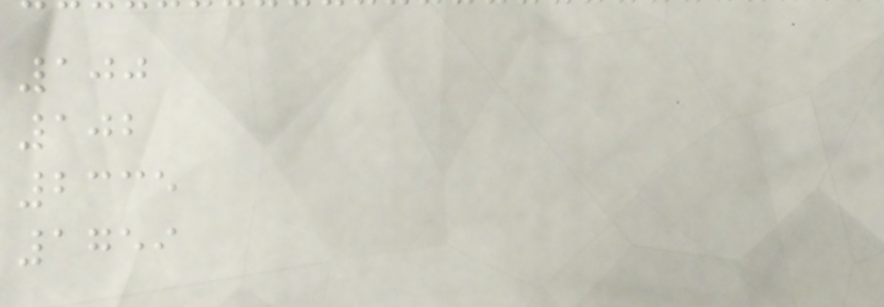100
102
2335
1759
